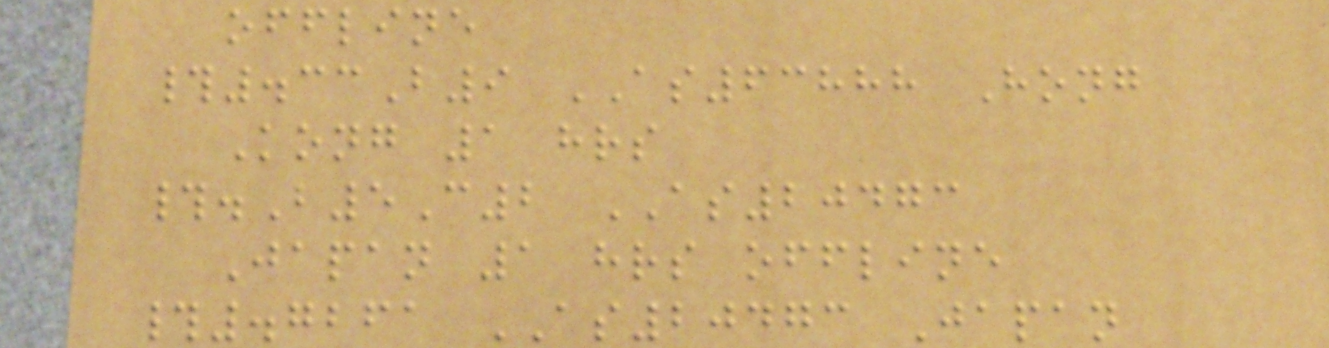offline
#.33B9 AS63888 Hong
Kong 1 hrs
#.B5C2 AS20473
Japan 1 hrs offline
#.7261 AS20473 Japan
